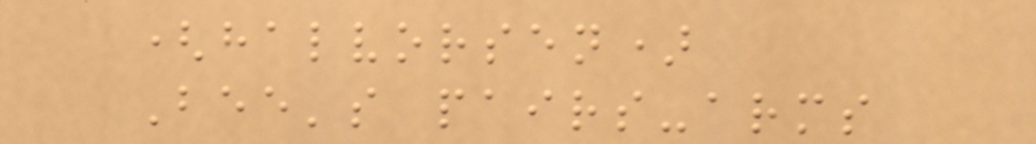(halvorsen)
Bee's pairs-arms
